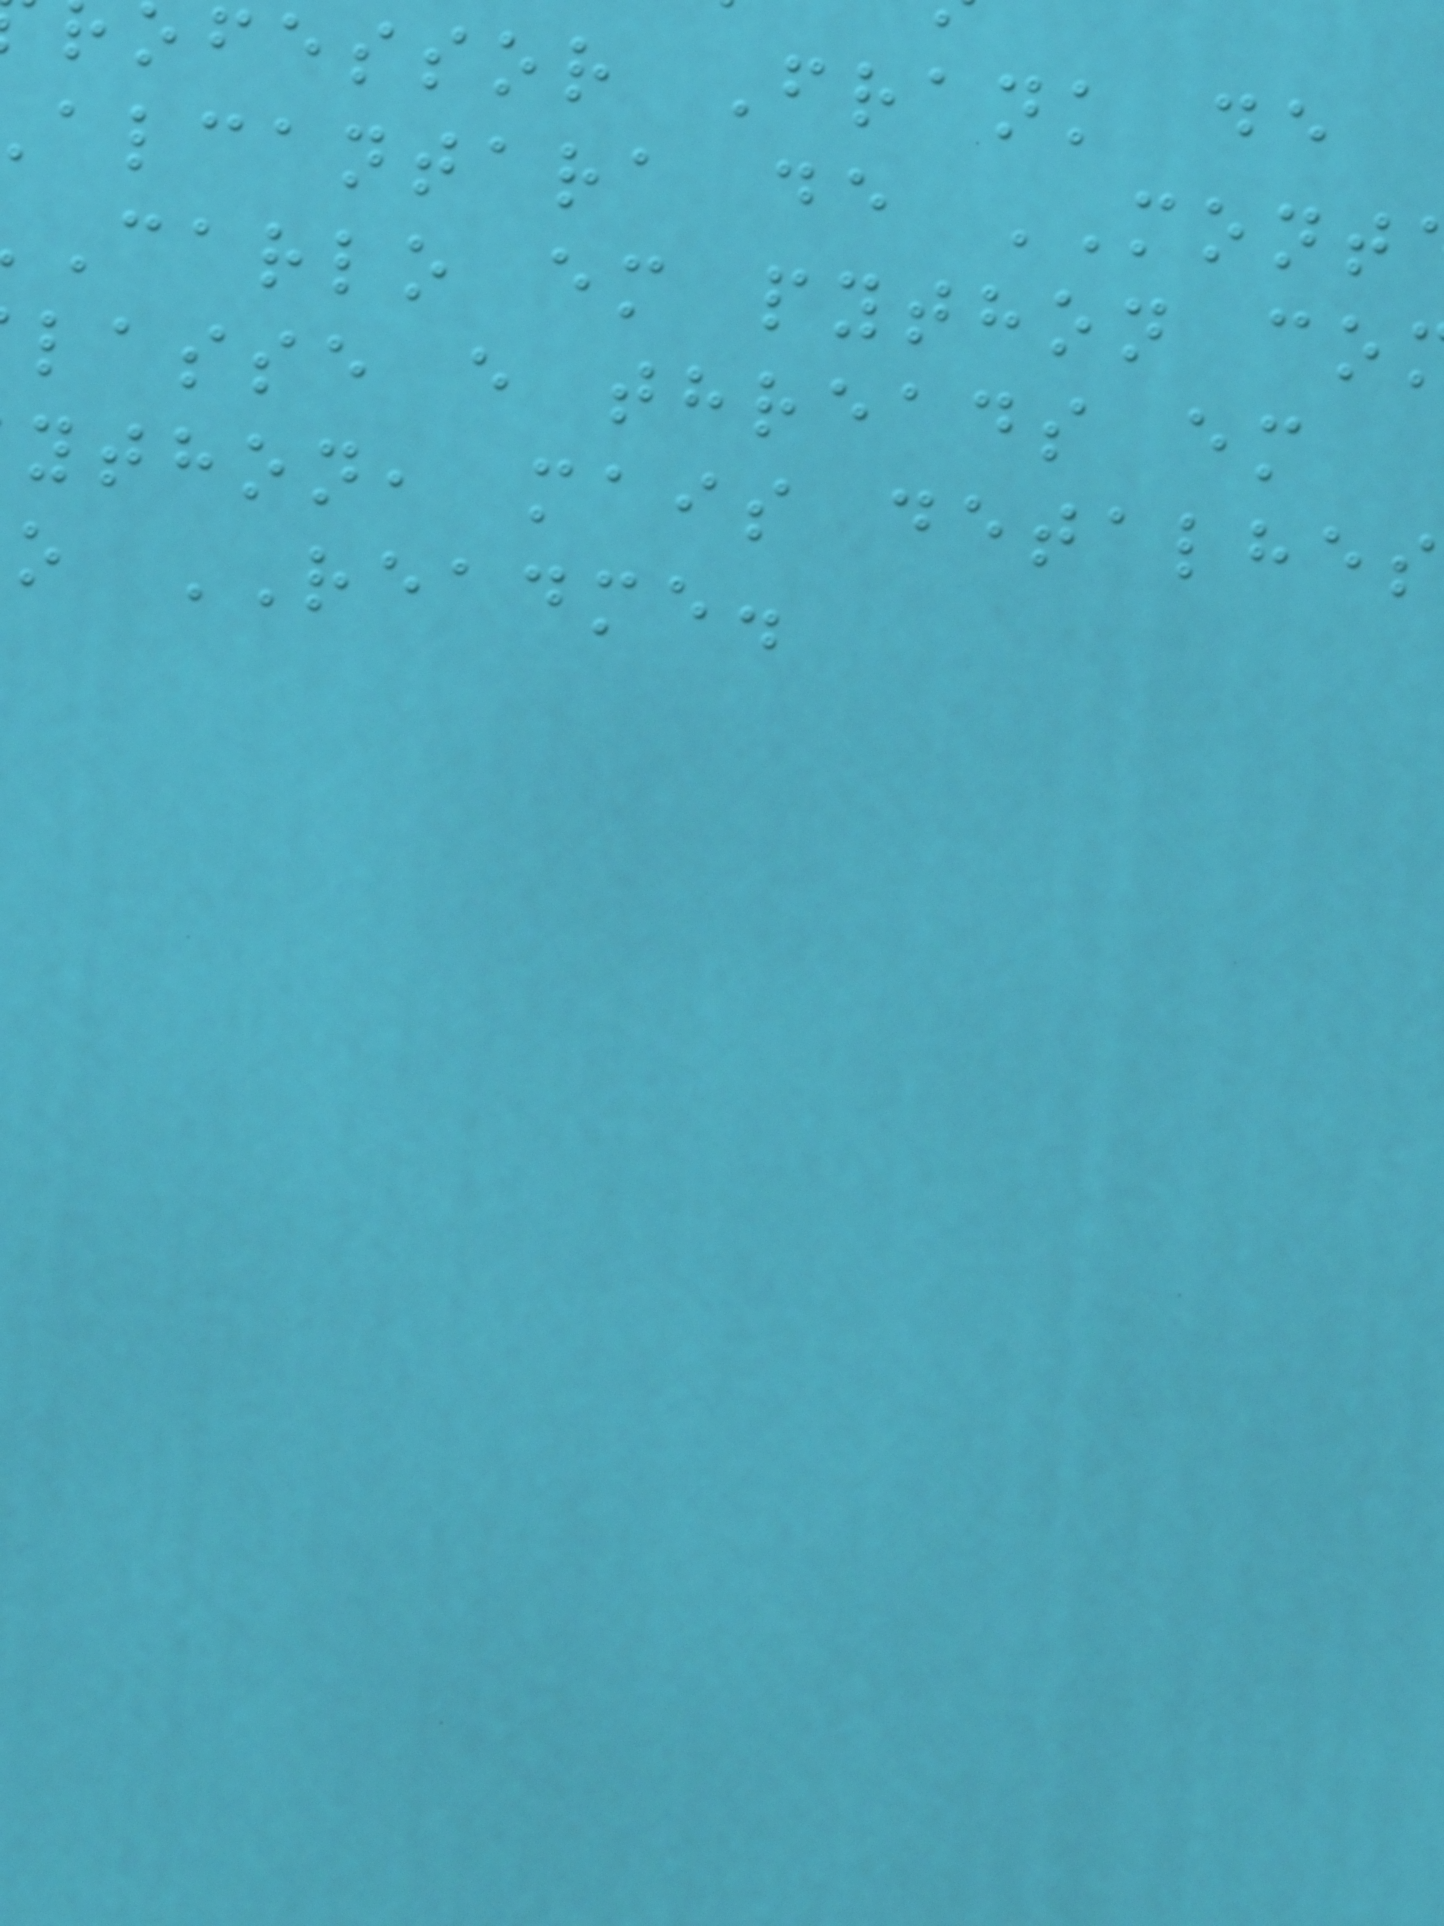fessor Frank de
alcantara de MONT
carlo em python co
lasse e threads em
ython, mais detalhes
o README.
